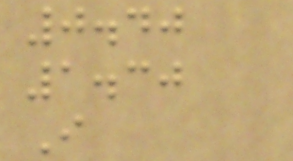0.40
1.30
I
